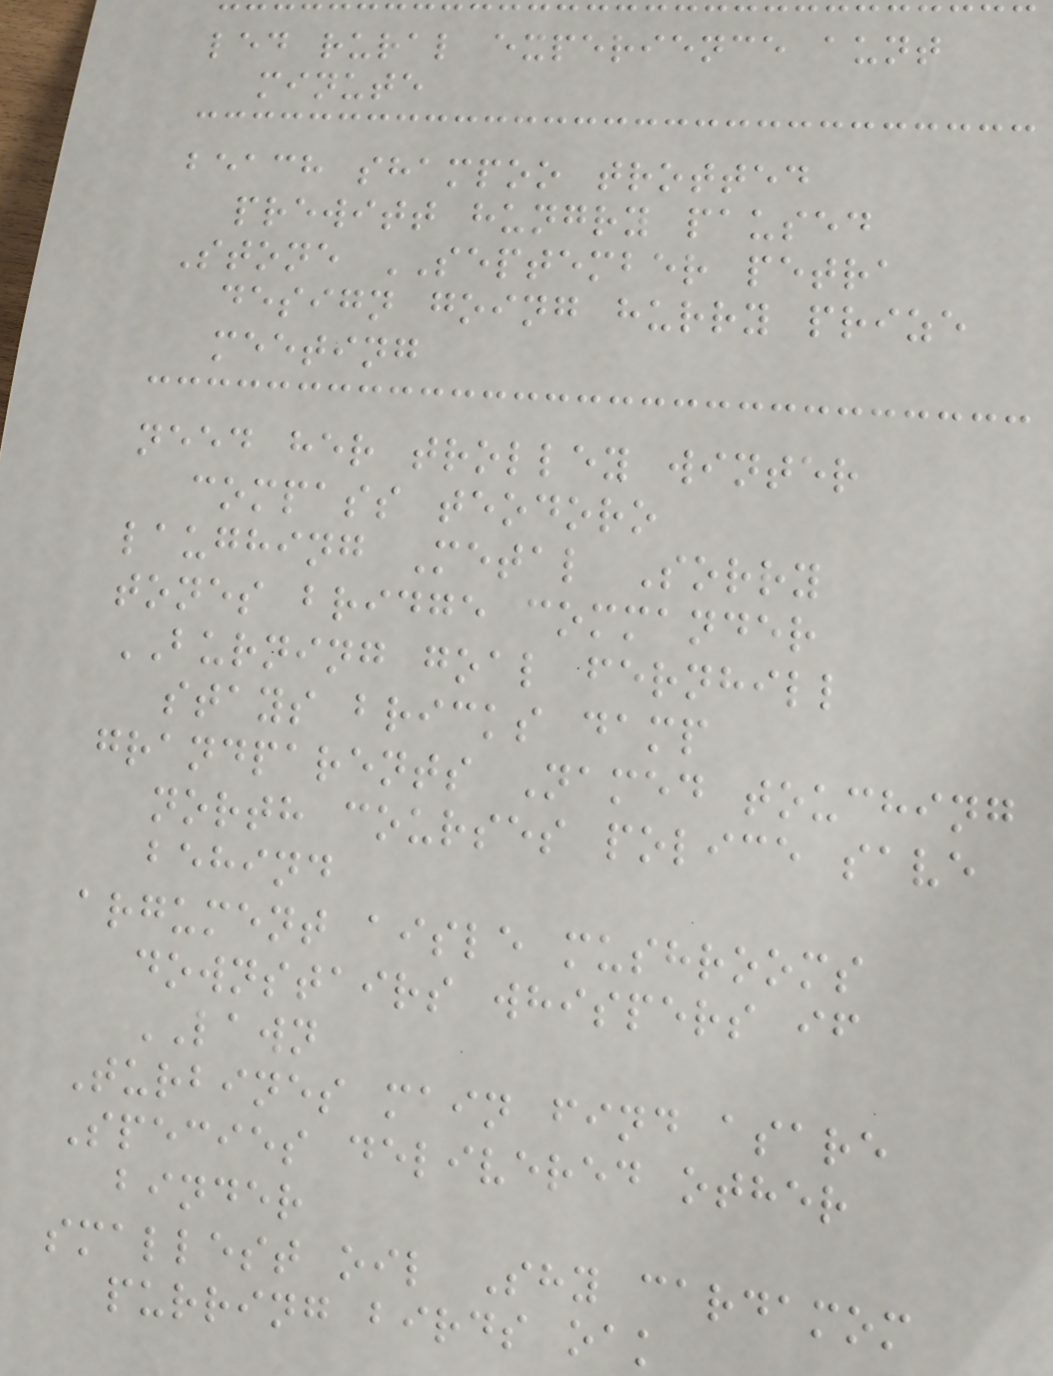led rural experience aunt
minute
beach shampoo trotted
prewitt hungry paused
Stone SEPTEMBER petra
design going hurry prize
meeting
need her trolley winter
compass teodoro
laughing Metal Sorry
tones bridge commander
BURNING goal fernhill
stays bricks damp
grandparents Named touching
north courses police save
behind
argument aisle mushrooms
downstairs whispers if
LAWN
Turbines main find asare
Species delivered other
binder
smallest oil Shy cardamom
purring birds oak
